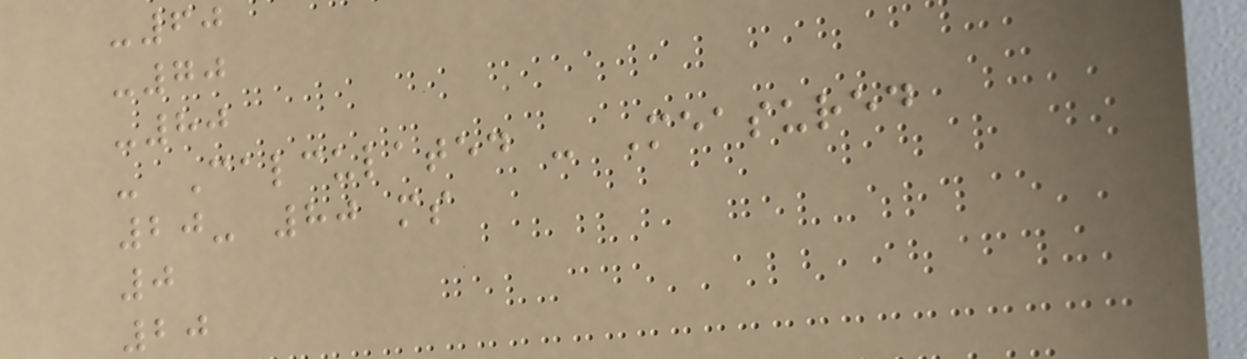-60
-70
-80
- Calculated - Measured
20- 80 ms
0
20
